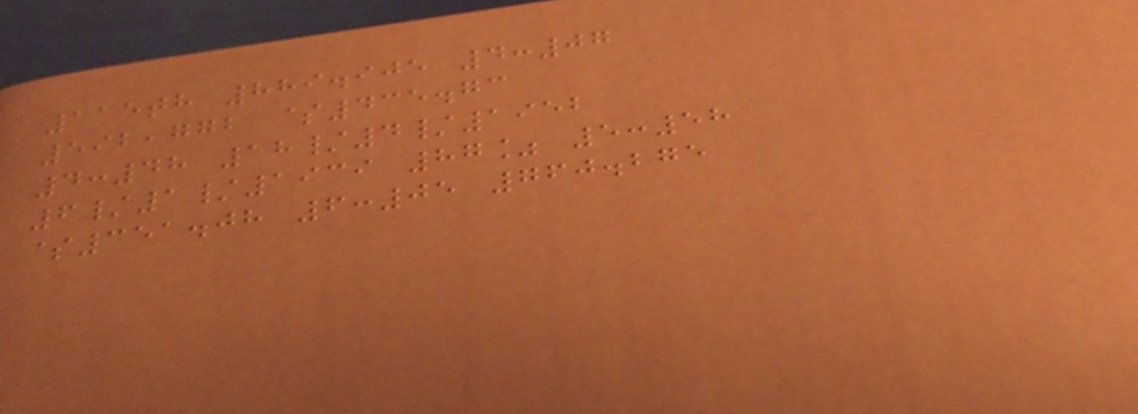115th 889.905 4:07
592,772 $435.73
4:48 18/4/1952
6/1/1939 87% 5:58
$351.08 6:05 760.275
